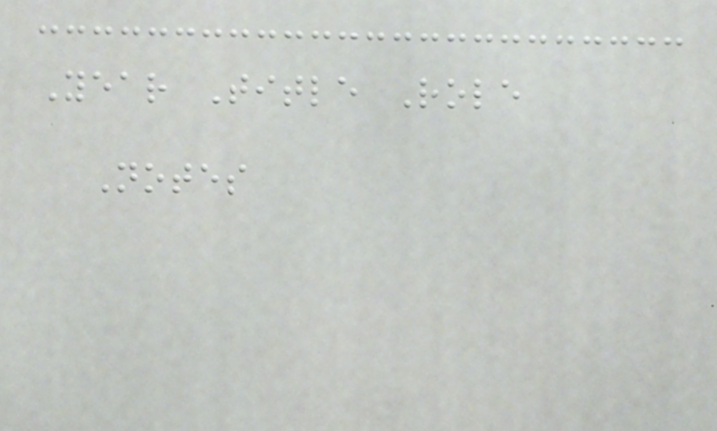Year Title Role
Notes
